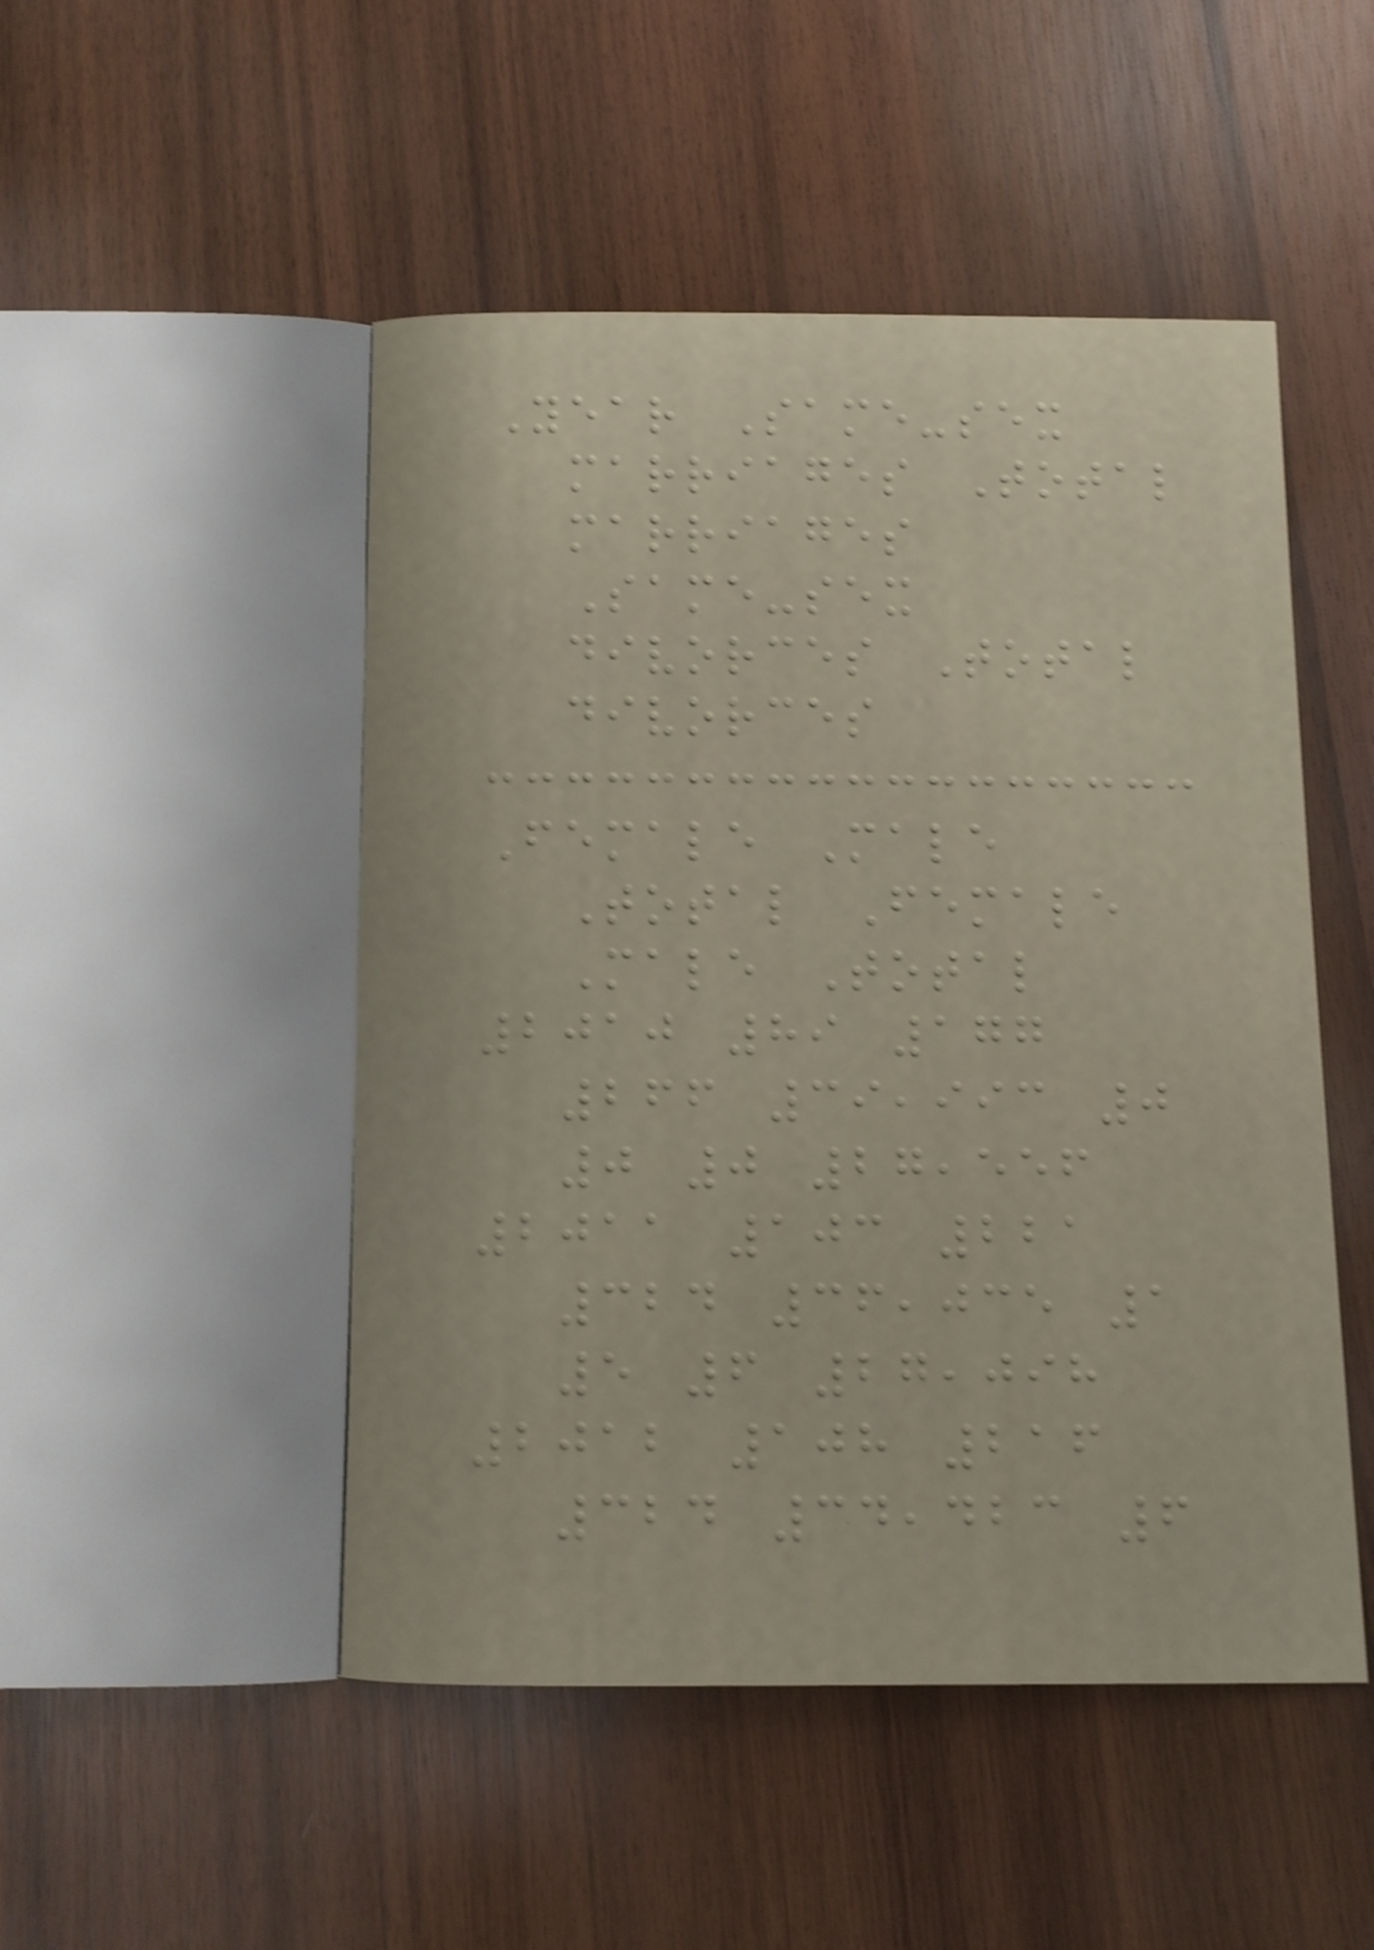Year Same-sex
marriages Total
marriages
Same-sex
divorces Total
divorces
Female Male
Total Female
Male Total
2010 89 177
266 39,993 0
0 0 27,556
2011 103 221
324 36,035 1
5 6 27,098
2012 108 216
324 34,423 6
